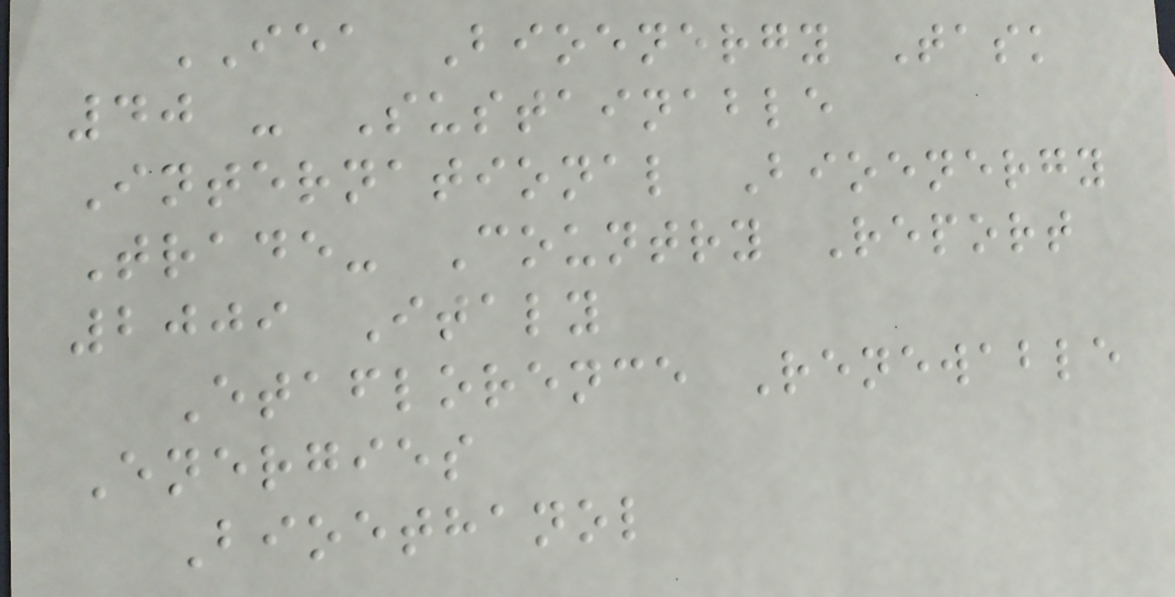IEA Bioenergy Task
40 - Sustainable
International Bioenergy
Trade- Country Report
2009 Italy
Etaflorence Renewable
Energies
Bioethanol
